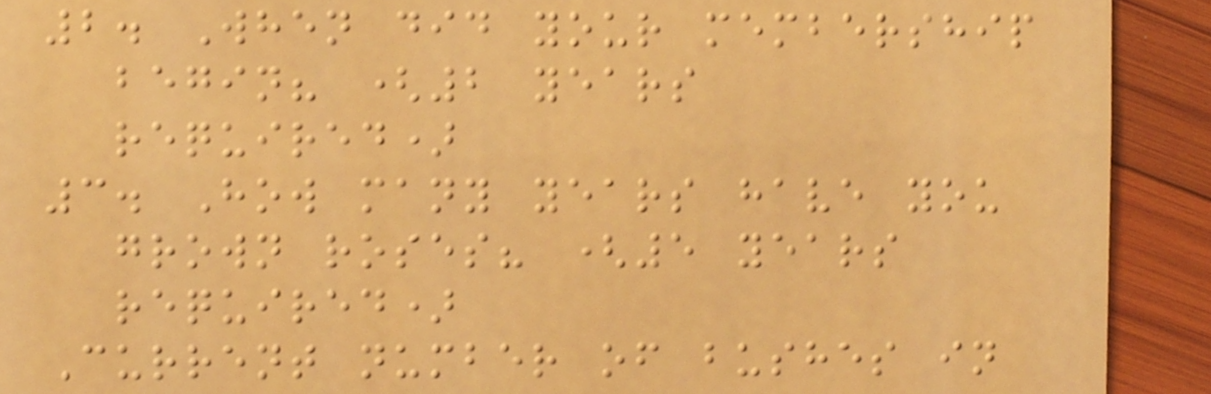2. When did your membership
begin? (2 years
required)
3. How many years have you
grown roses? (5 years
required)
Current number of bushes in
